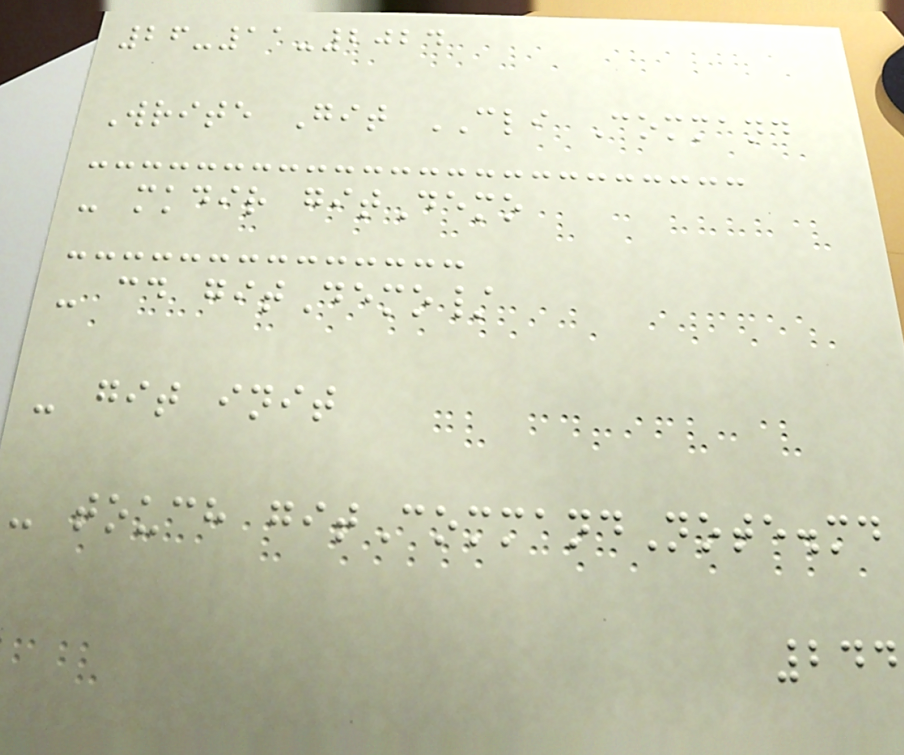26-11-2024
Write Git CLI Command
- mkdir gitDemo
- cd gitDemo/
- git init
- touch gitCommandNote.md
244
